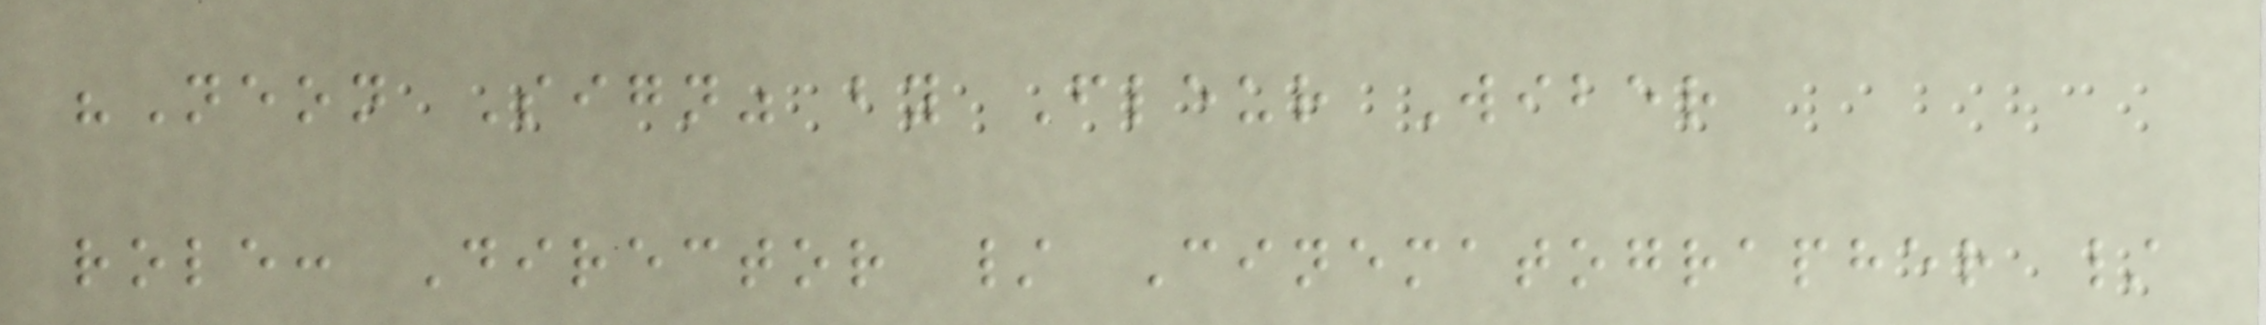"Neon Sign" by Fleur Wiber
role: Director / Cinematographer /
